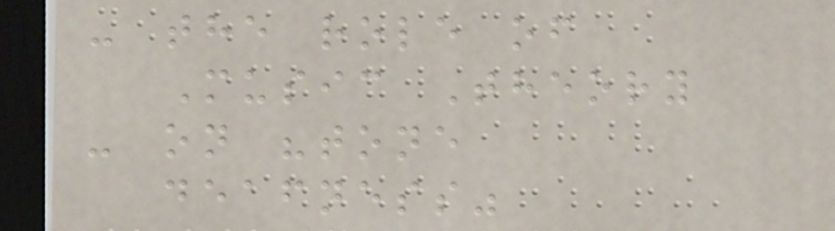- the role of
Music Theory
- on "tone
deafness"
